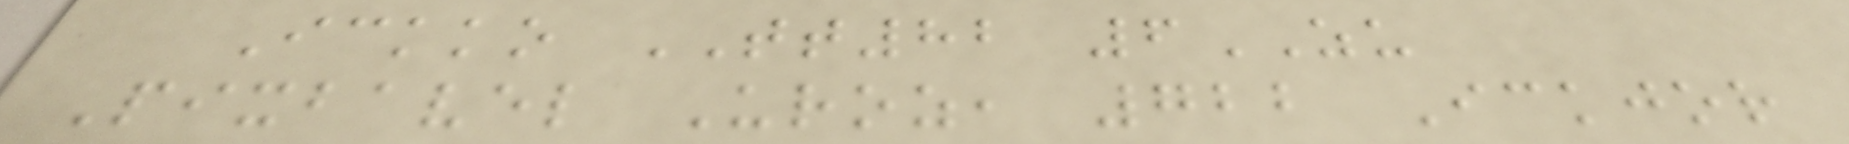Ickko TT82 6ZU
Pixbavel Uroz, 722 Ickjor
